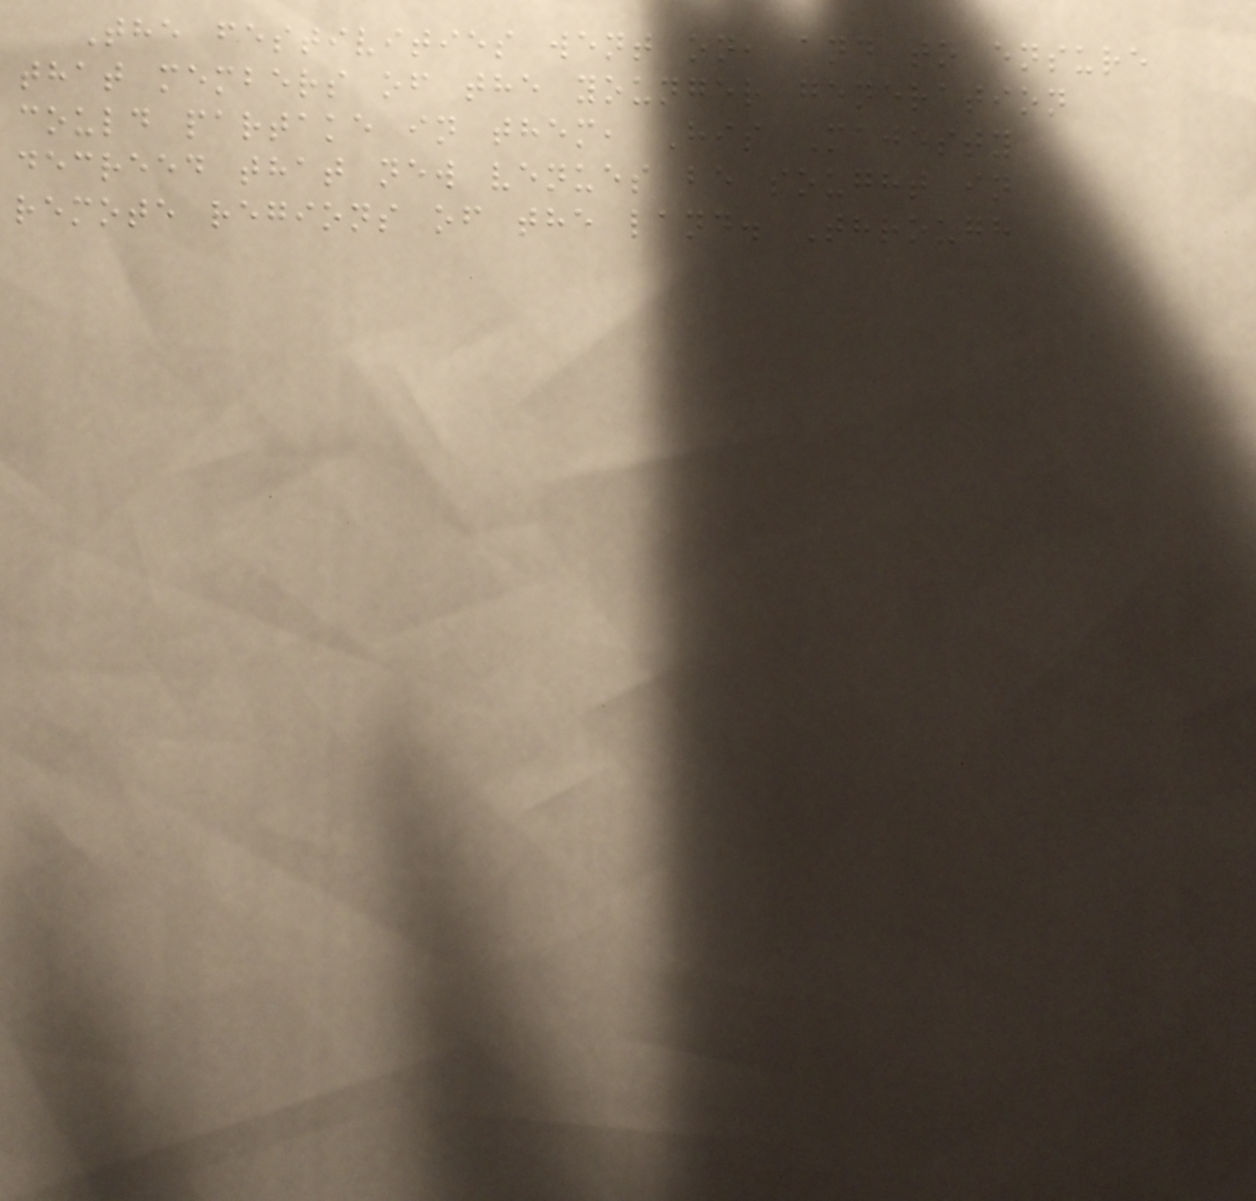The festivities went on, and to ensure
that members of the younger generation
could partake in them, His Majesty
decreed that new venues be sought in
remote regions of the land. Through
